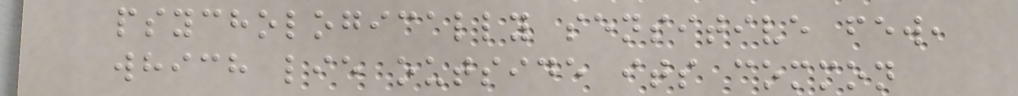psychologically sensitive few,
which lie outside its common
